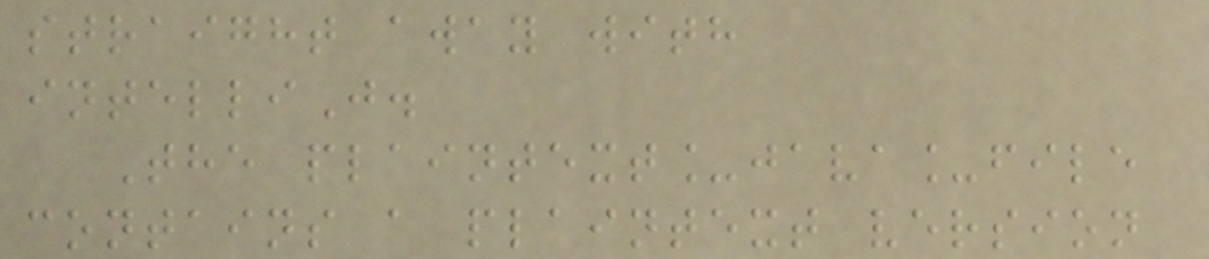straight away with
intelliJ.
The plaintext_java_file
contains a plaintext version
